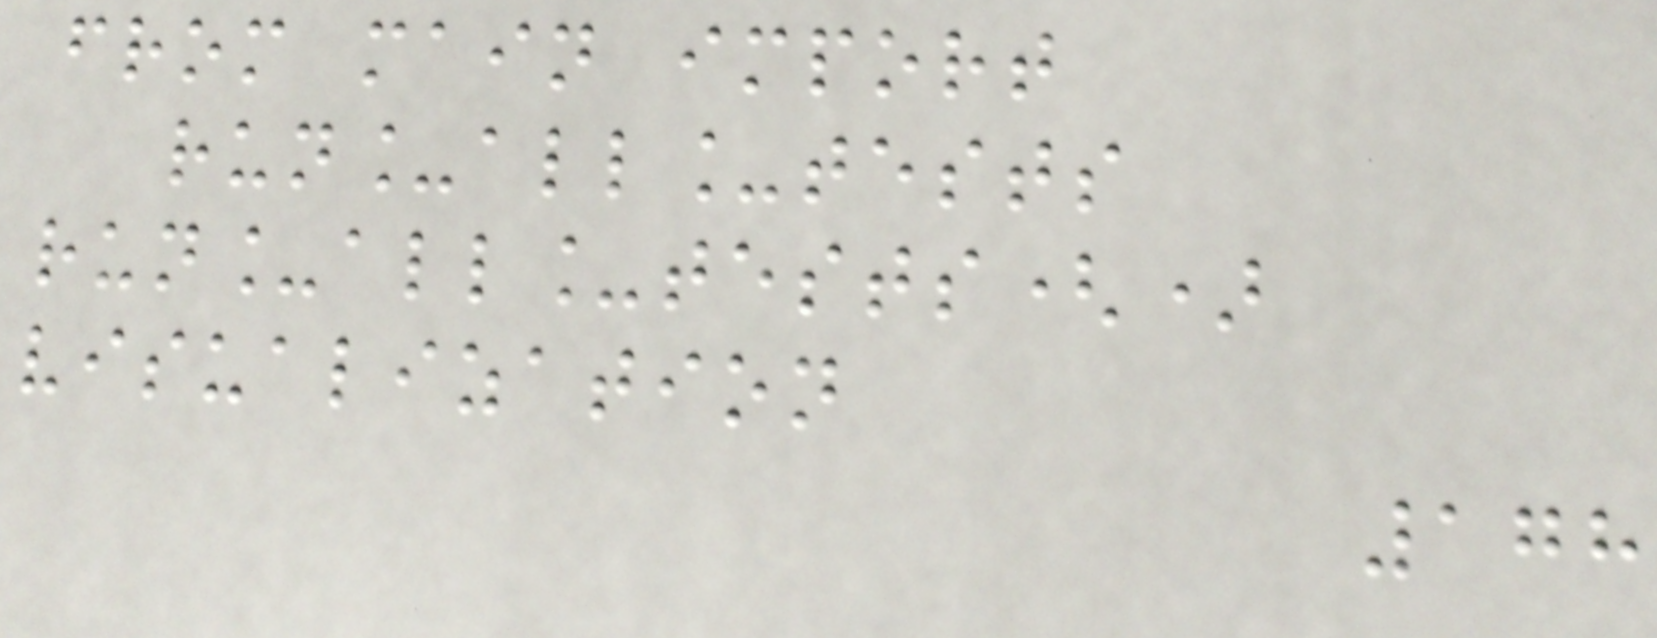from main import
run_all_tests
run_all_tests()
visualization
178
